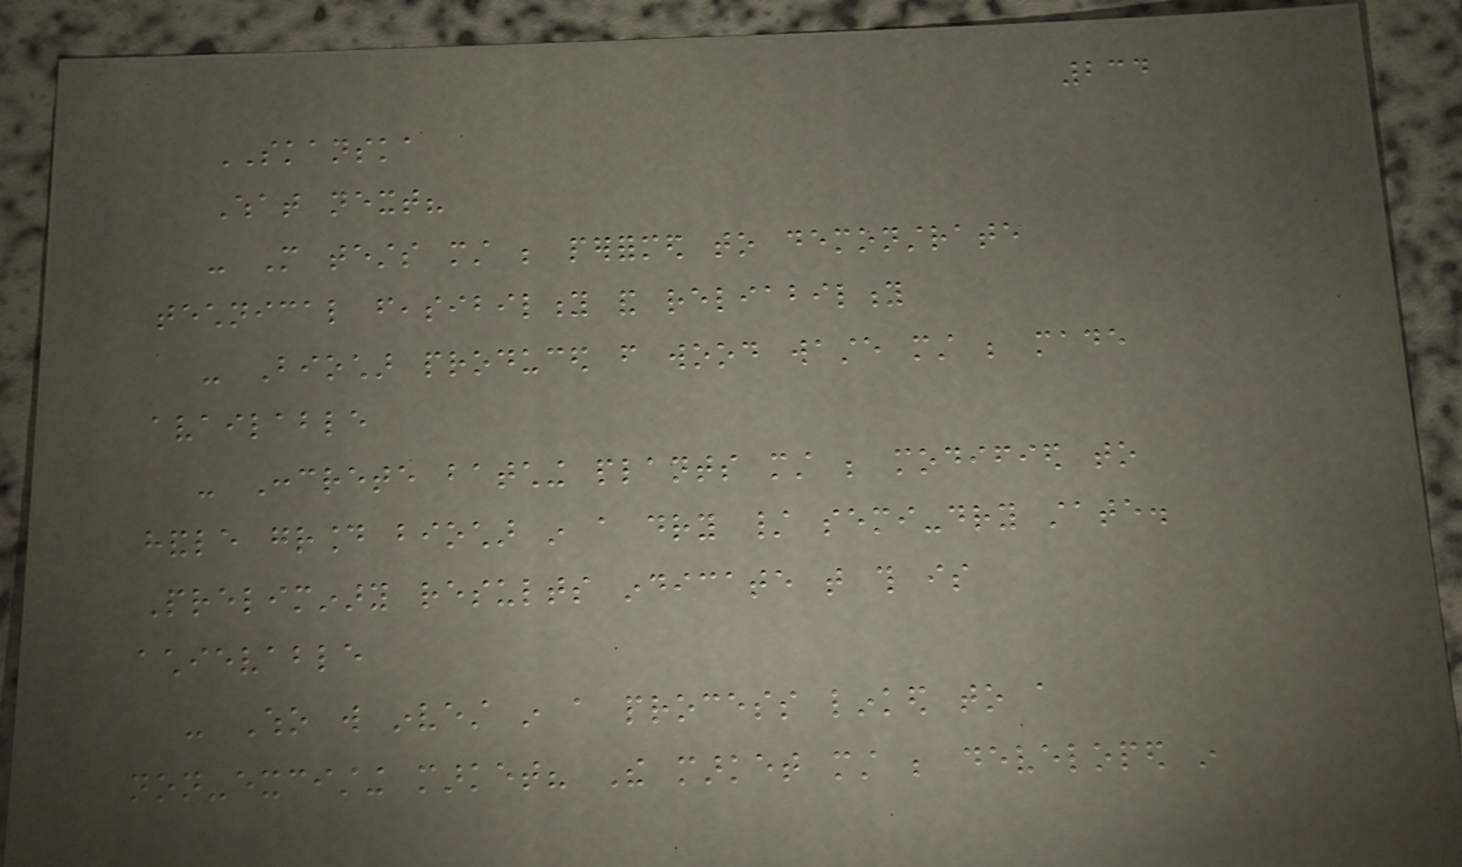234
SKANSKA
What next?
- More tests must be performed to demonstrate
technical feasibility and reliability
- Biochar produced from wood waste must be made
available
- Concrete batching plants must be modified to
handle ground biochar in a dry / semi-dry state.
Preliminary results indicate that this is
achievable
- Who will invest in a process linked to a
non-excisting market? The market must be developed in
